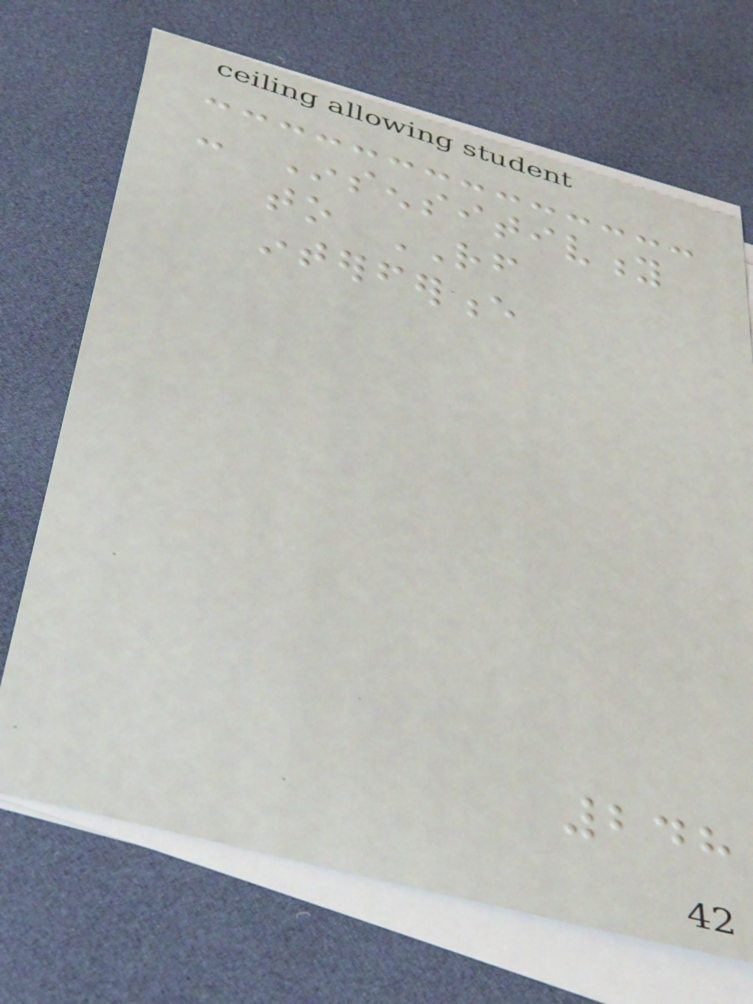- Insensitivity
to RF
interference
248
